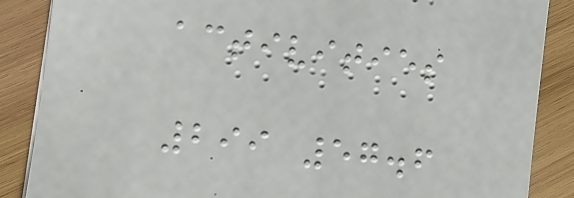activities
299 57.6
